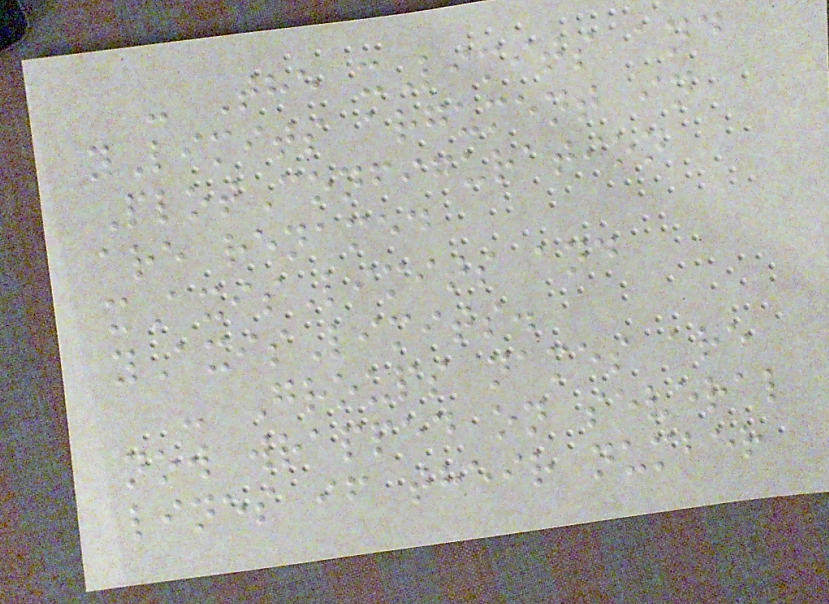- The xLimits and
yLimits argument in
PlotConfiguration
are renamed
xAxisLimits and
yAxisLimits.
- Groups names are
now wrapped on several
lines if their number
